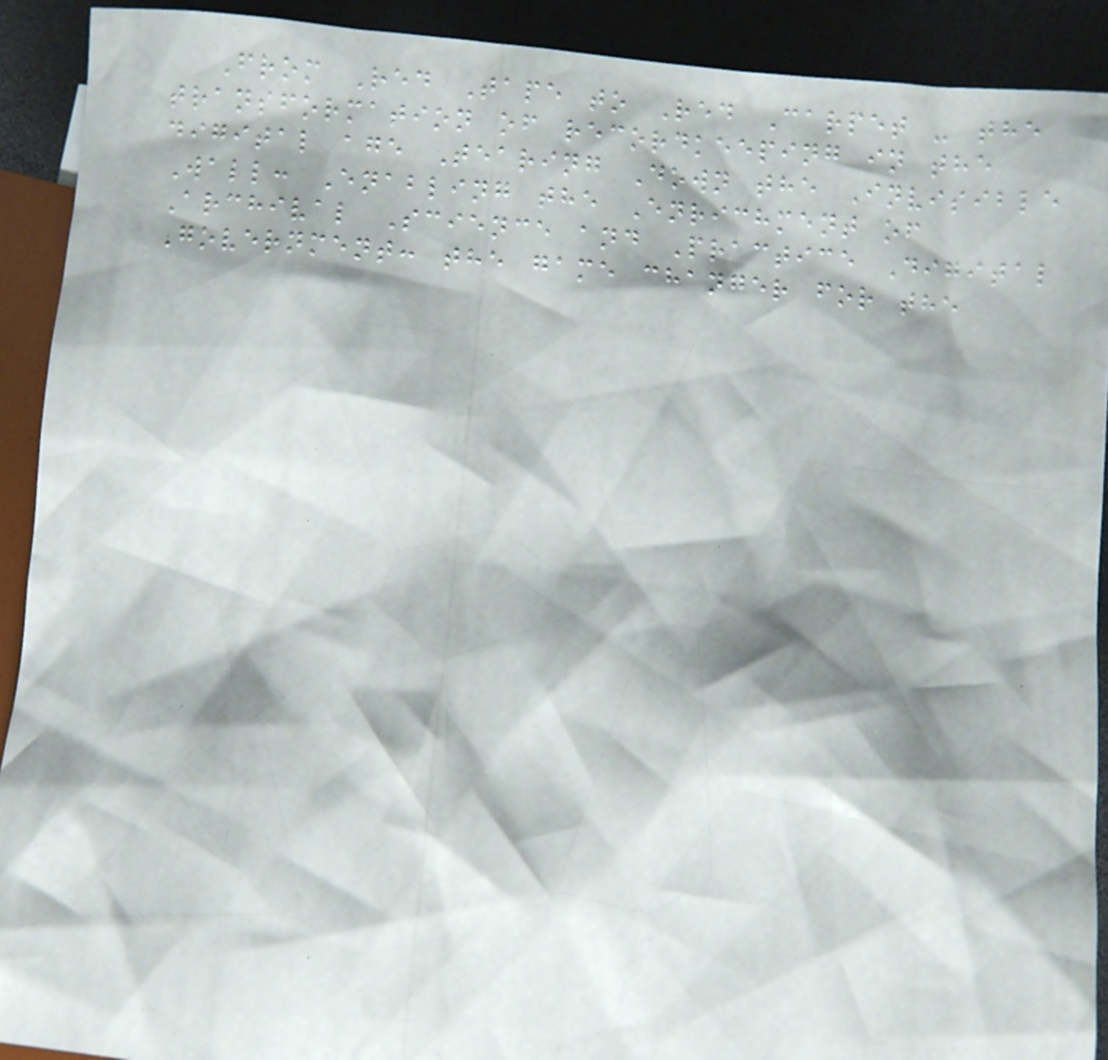From Red Tape to Red Carpet - the
transformation of recordkeeping in the
digital age Tearing Down the Invisible
Wall: Enabling the Enrichment of
Archival Science and Practice Digital
Government: the game changer for the
